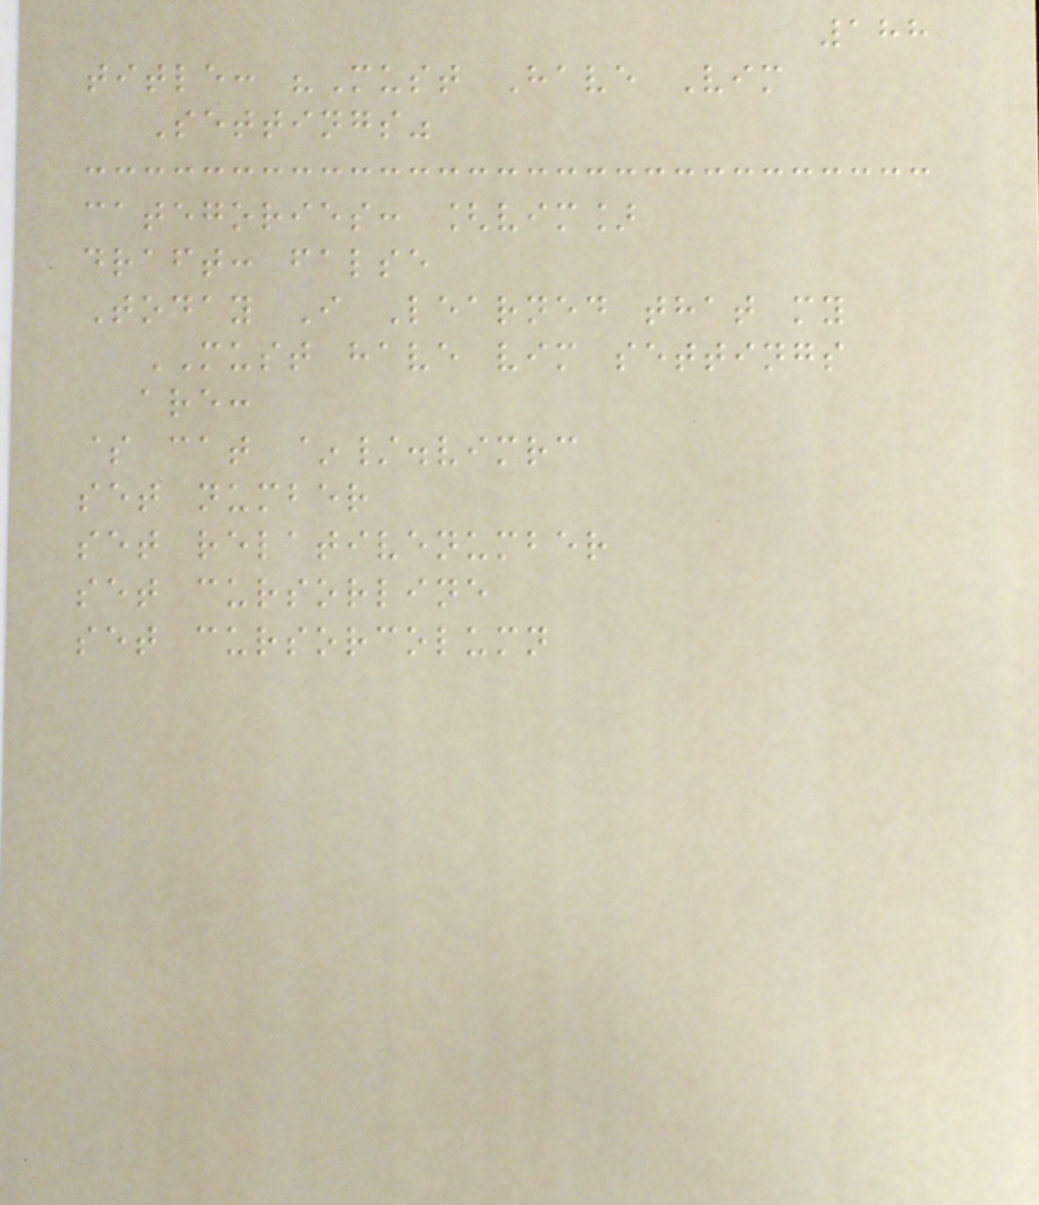188
title: "Must Have Vim
Settings"
categories: [vim]
draft: false
Today I Learned that my
MUST have vim settings
are:
$ cat ~/.vimrc
set number
set relativenumber
set cursorline
set cursorcolumn
